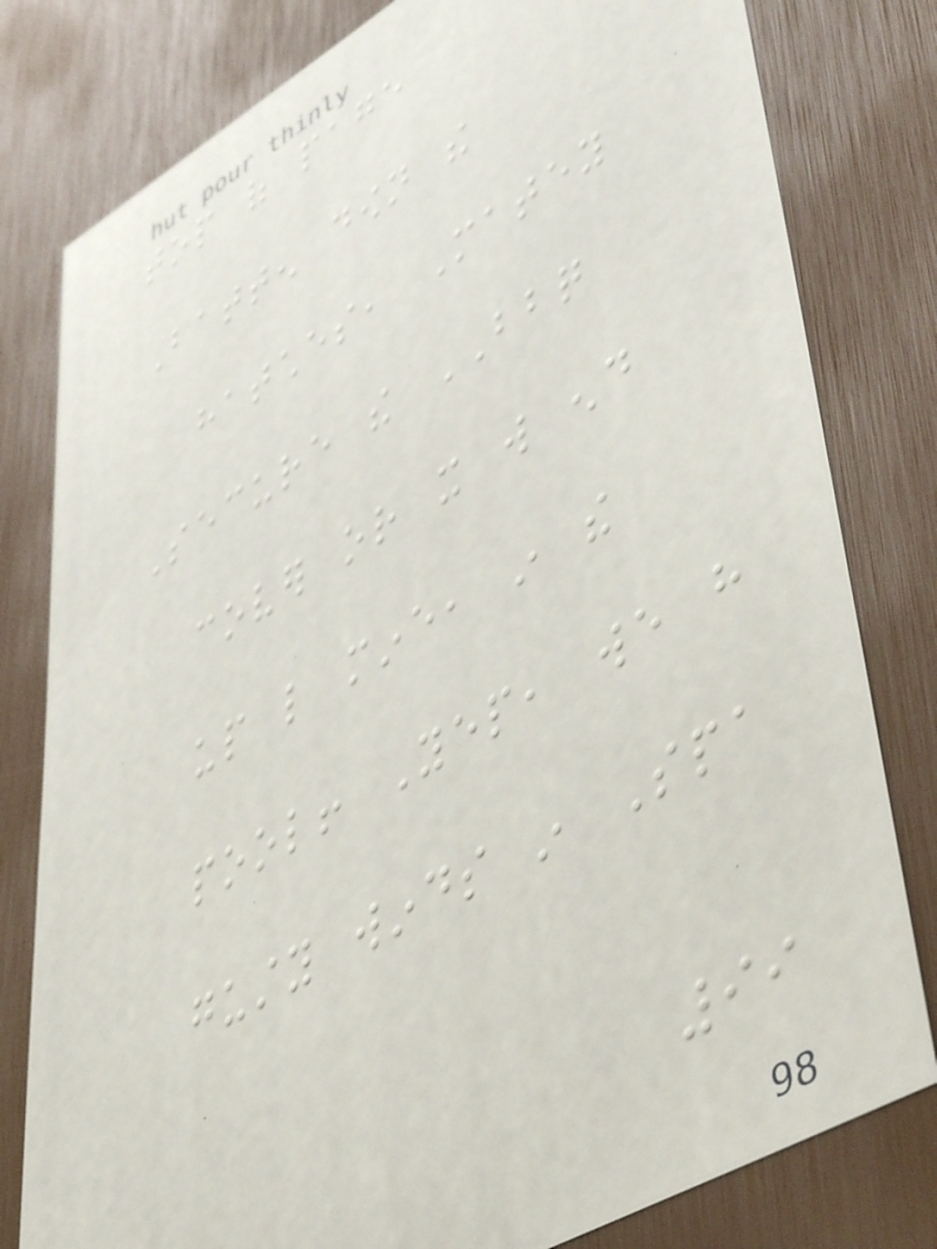top of page
Batten down the
hatches, Matey
Secure the BBQ
cover or it will end
up like mine, in the
pool! Yep, we have
gusty winds in Spa
99
